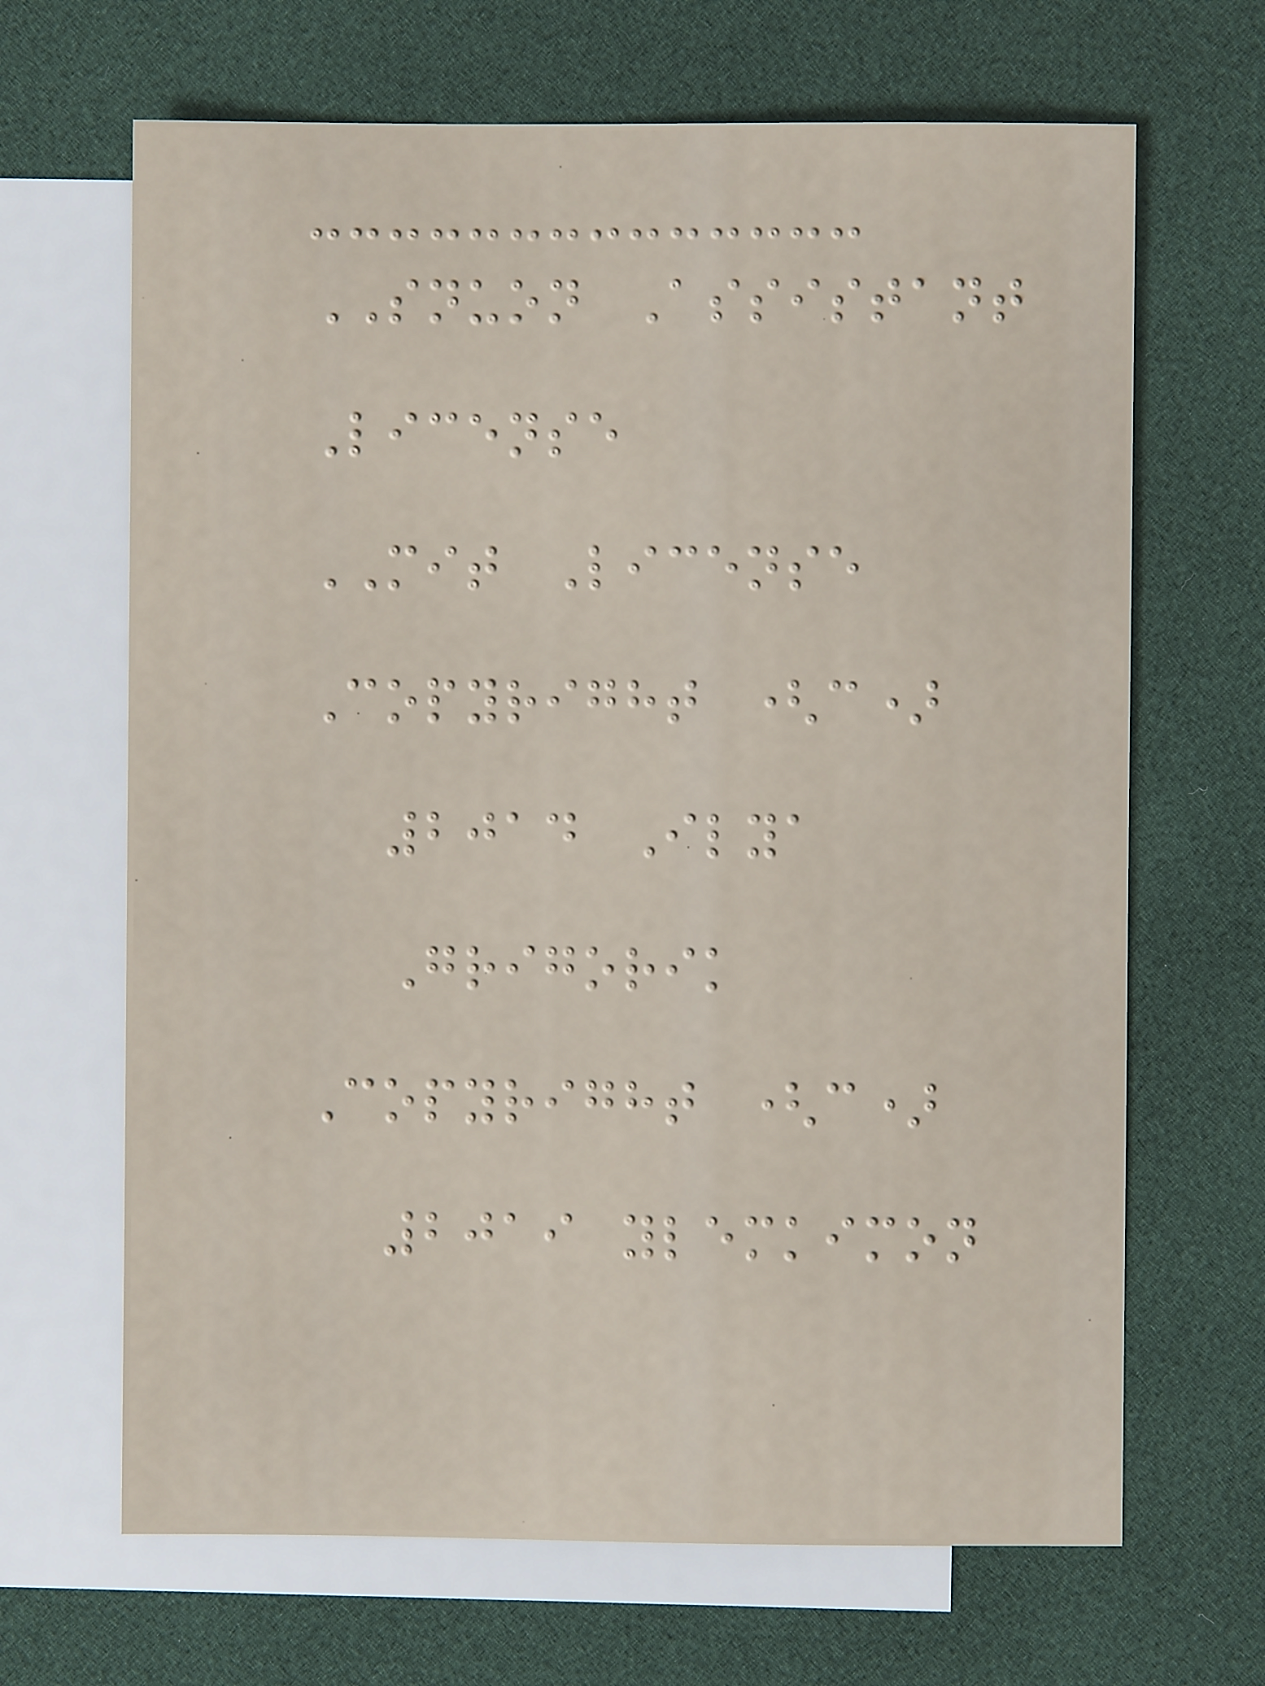SNUON Assistant
License
MIT License
Copyright (c)
2014 Ilya
Grigorik
Copyright (c)
2019 ylemkimon
